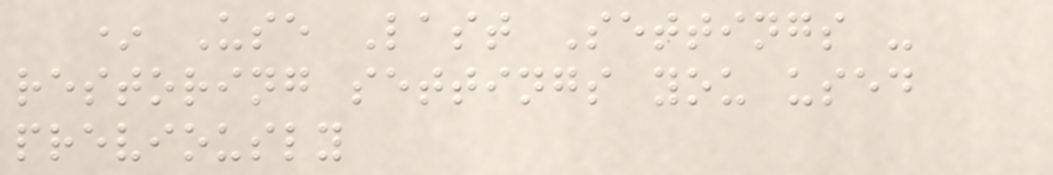* Use Last Settings -
restoring settings you used
previously
